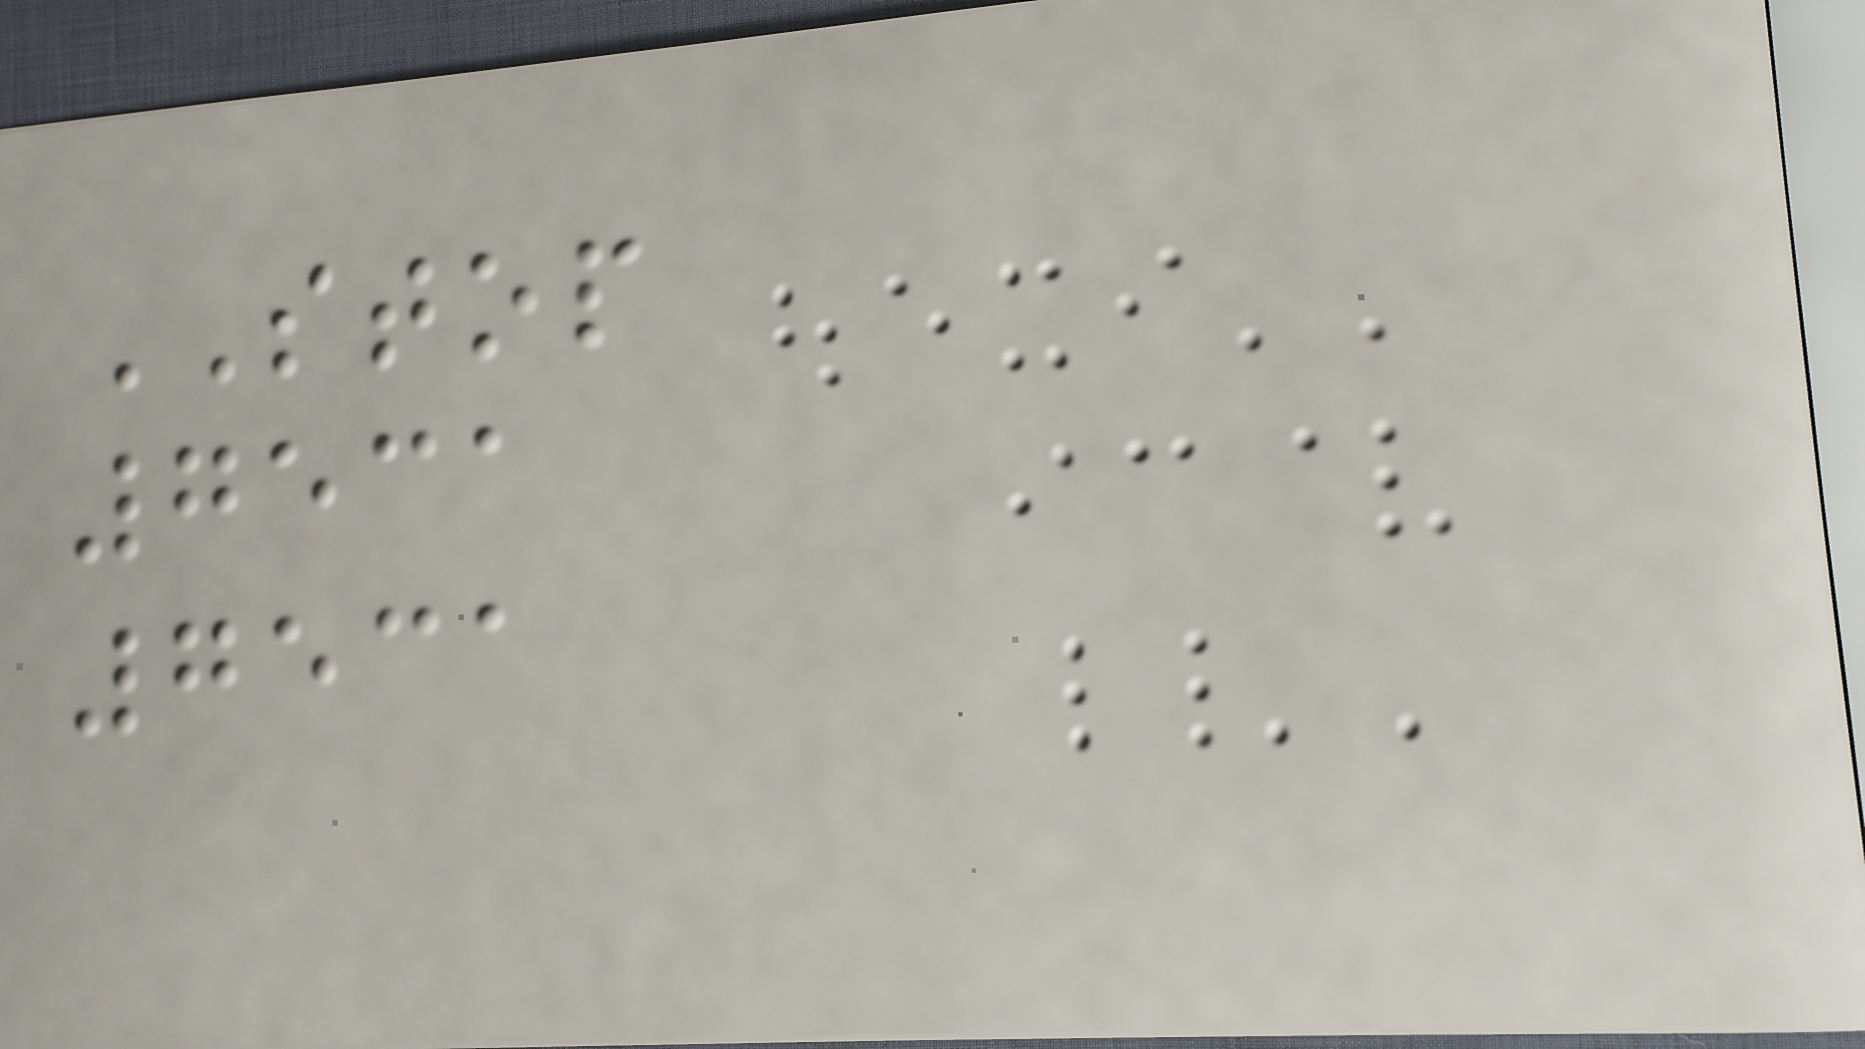STOP
7531
7531
